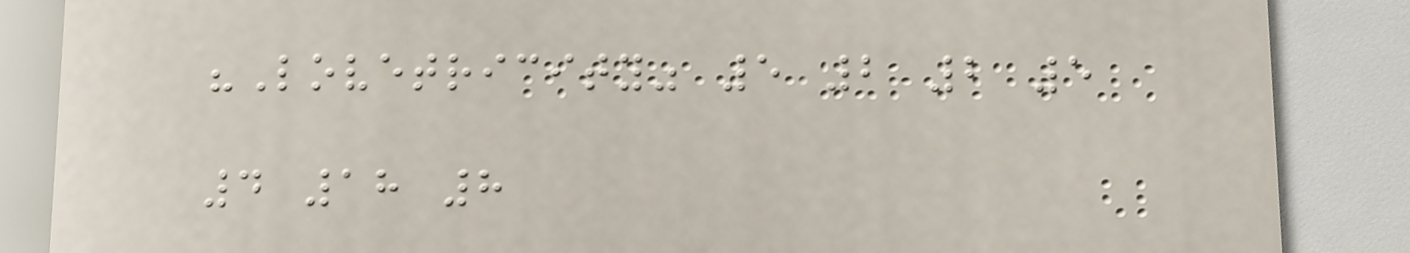"Lovetricity" 5 2 2 5
4 18 8
